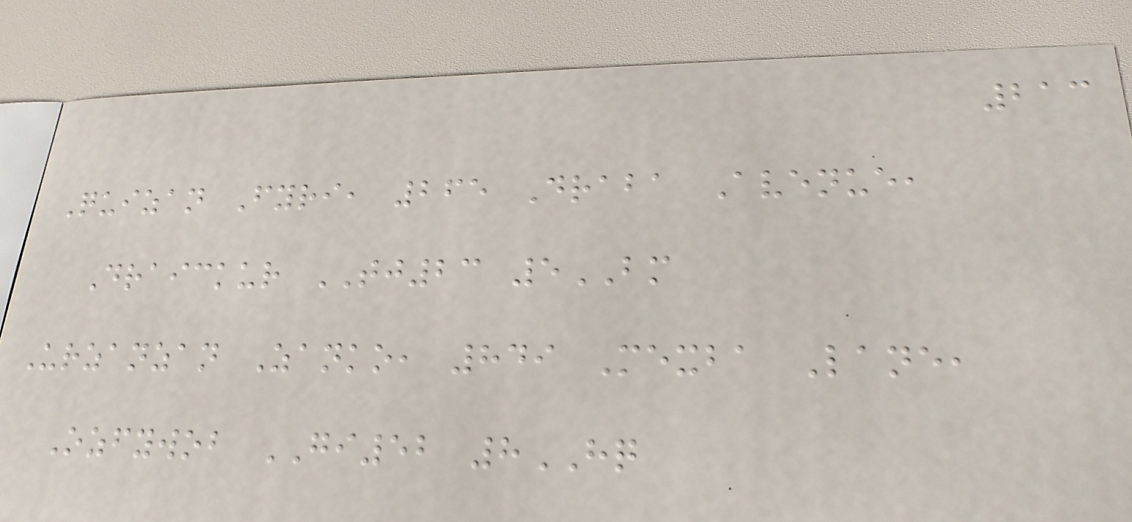213
Quizan Fyri, 265 Draba Avenue,
Draickur TJ23 5BM
Urzanzan Zanko, 849 Mexba Lane,
Ozfywob GI52 8HQ
